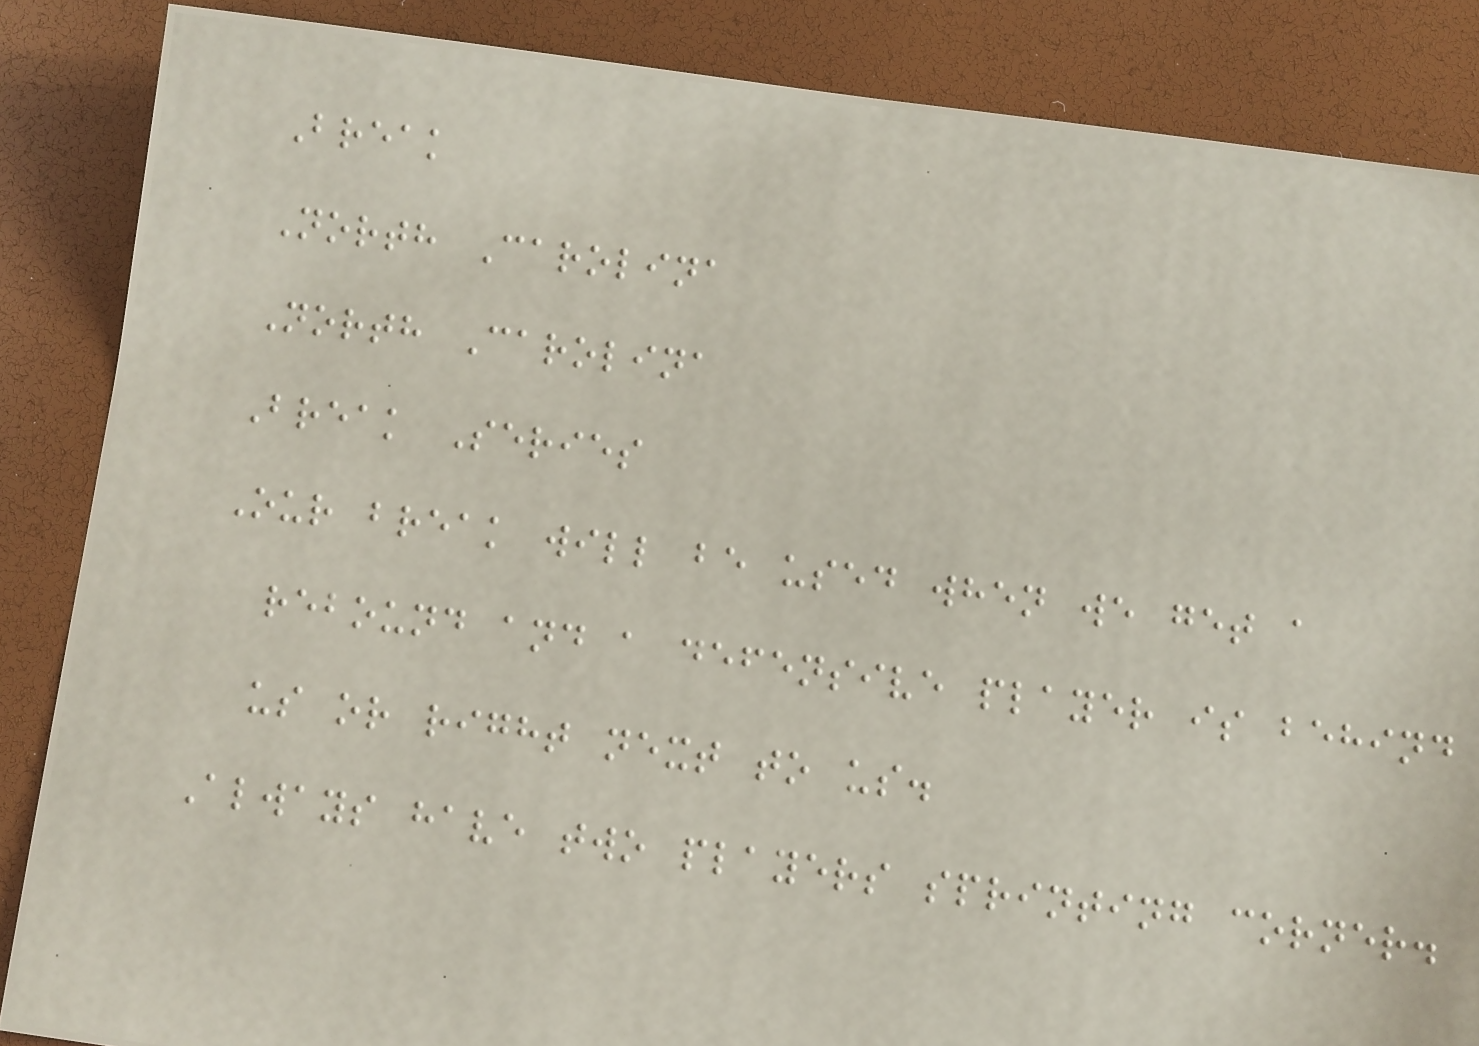Break
North Carolina
North Carolina
Break Series
Our break will be used when we get a
rebound and a defensive player is behind
us or right next to us.
Always have two players sprinting corner.
